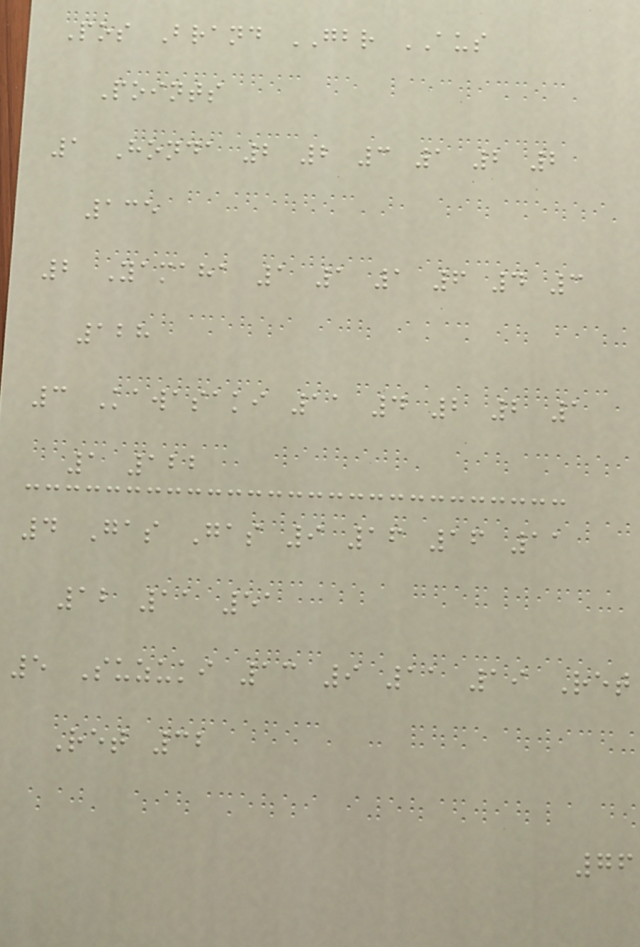Pos Brand GBR AUS
Points
1 Honda 2 2 3 1 2 2
135
2 Yamaha 1 1 1 6 4 3
128
3 Kawasaki 11 4 2 2 1
1 122
4 Gas Gas 9 16 16 11
12 11 51
5 Suzuki 13 9 11 19 Ret
Ret 32
76
